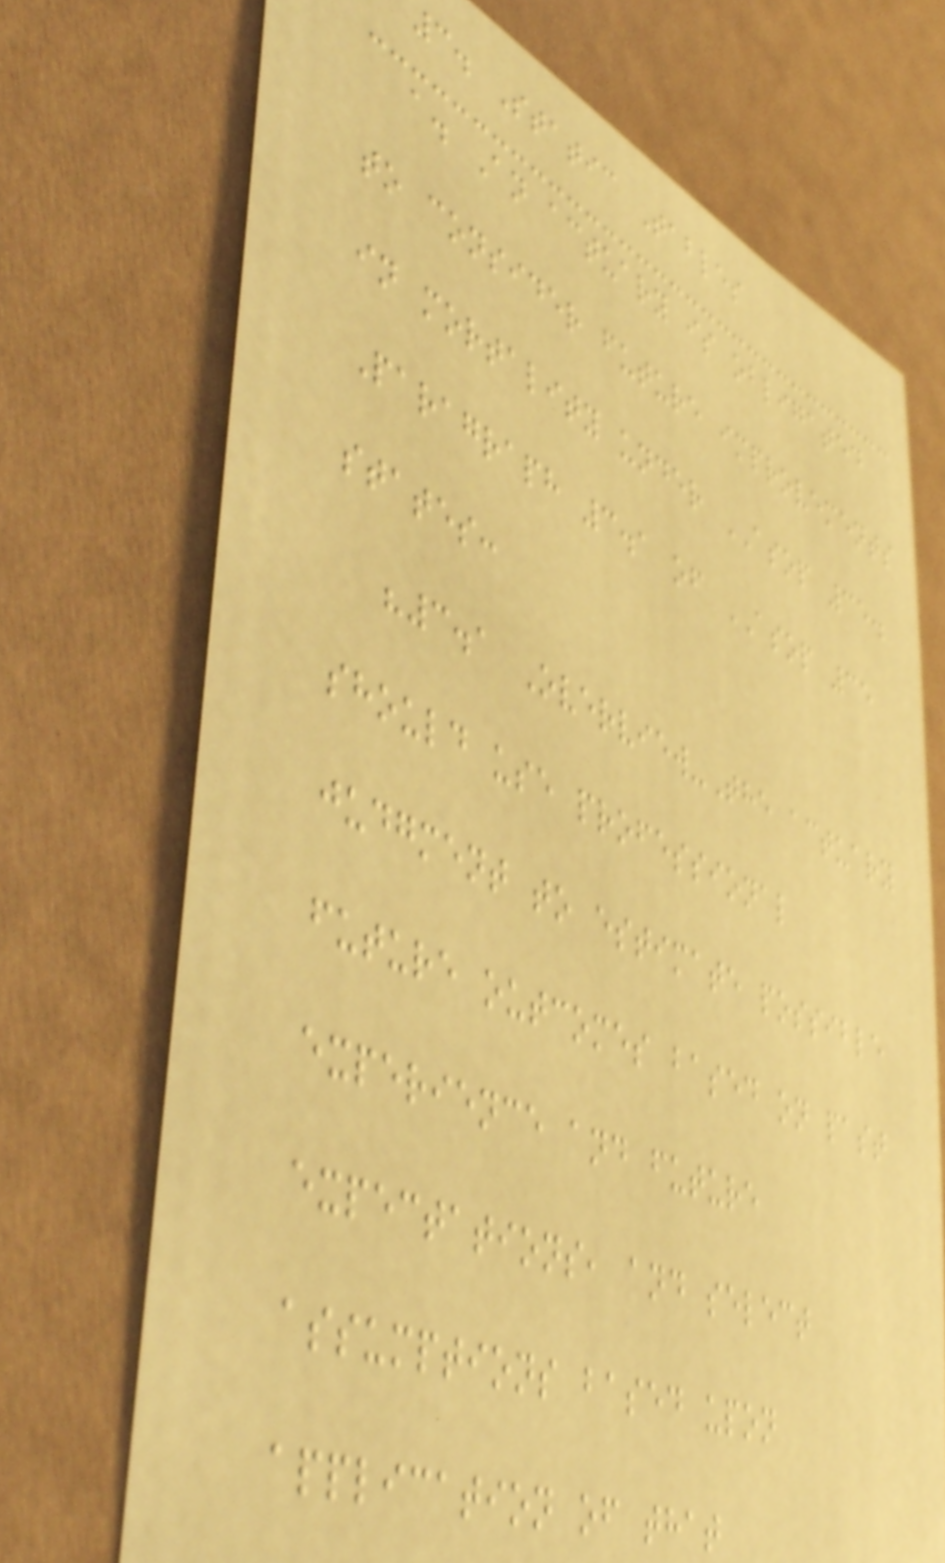3. Static Tables
a. An actuary is obligated
to consider future improvements
in mortality under ASOP 35.
Paragraph 3.1 of ASOP 35
states:
"3.1 Overview-The actuary
should use professional
judgment to estimate possible
future outcomes based on past
experience and future
expectations, and select
assumptions based upon
application of that
